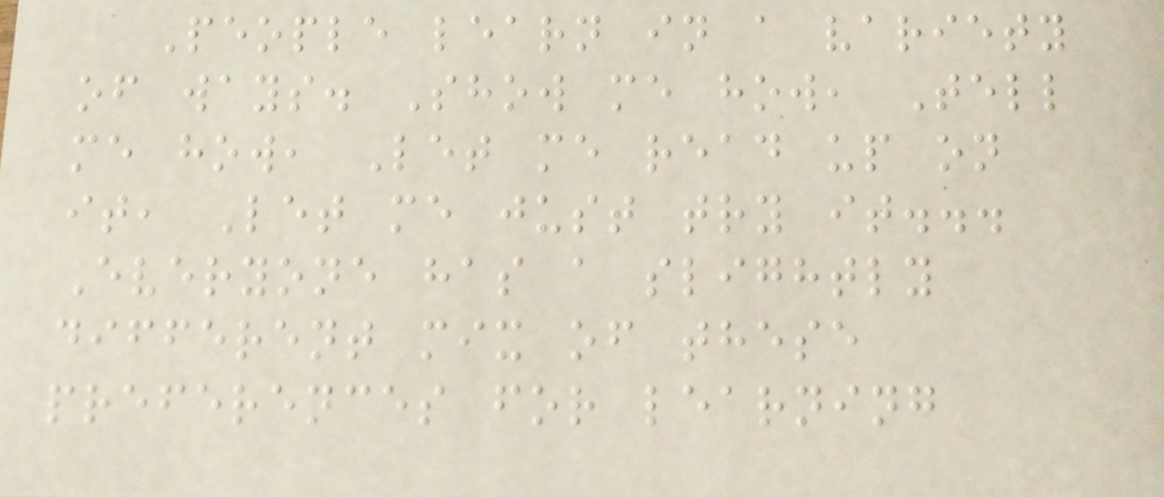People learn in a variety
of ways. Show me how, Tell
me how, Let me read up on
it, Let me just try it...
Everyone has a slightly
different mix of these
preferences for learning
